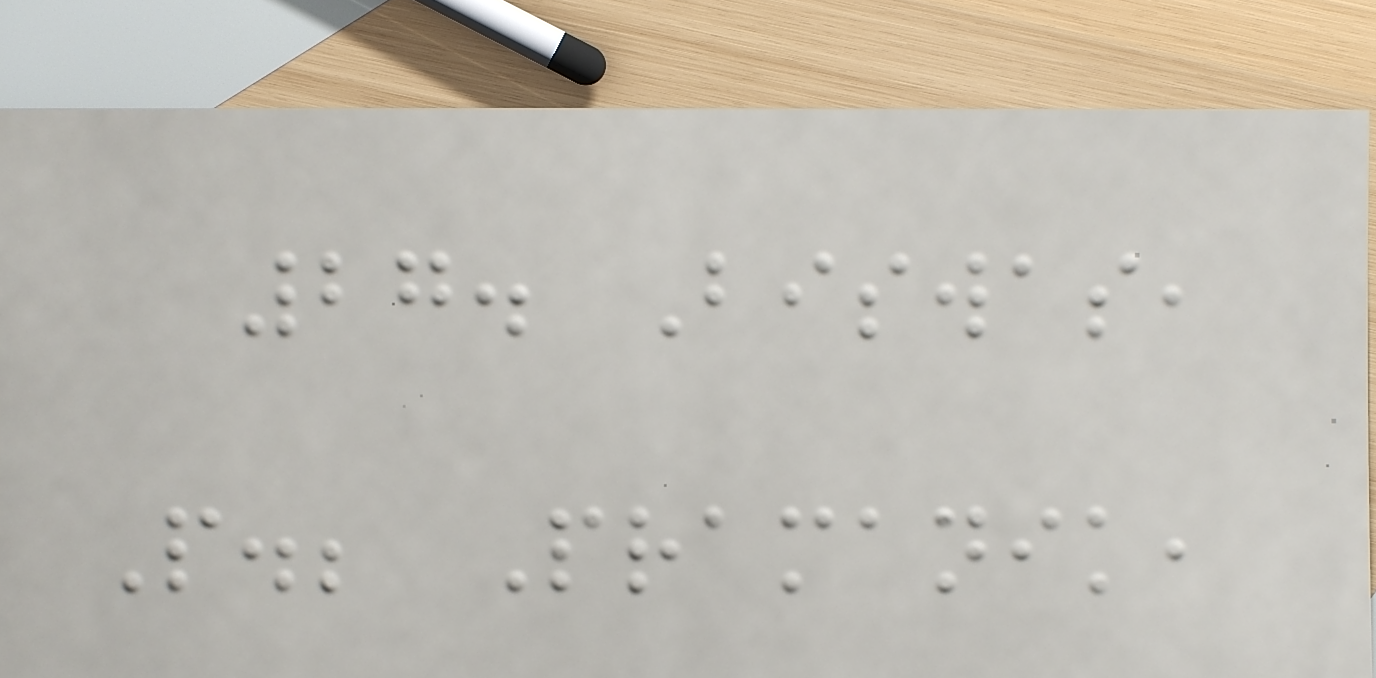27. Biswas,
P.; Pramanik,
